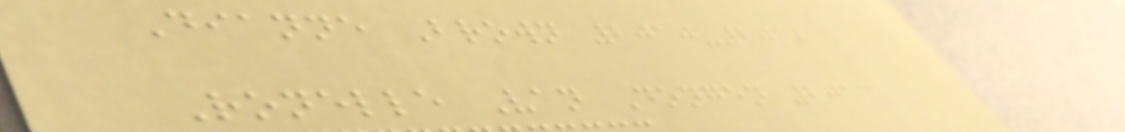Dianne Brown 2010-2012
Ronelle Van Dongen 2013
